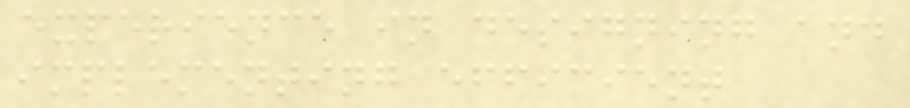experience in designing and
implementing efficient
